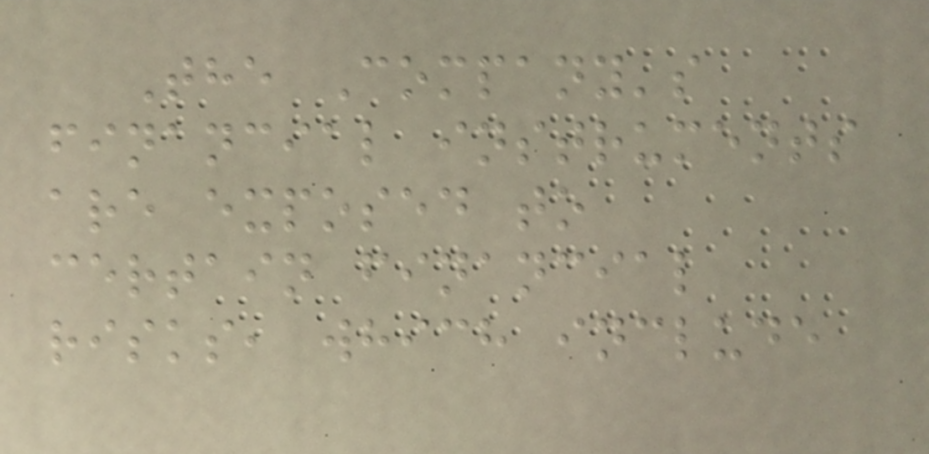The Company's
financial instruments
are exposed to
certain financial
risks, which include
